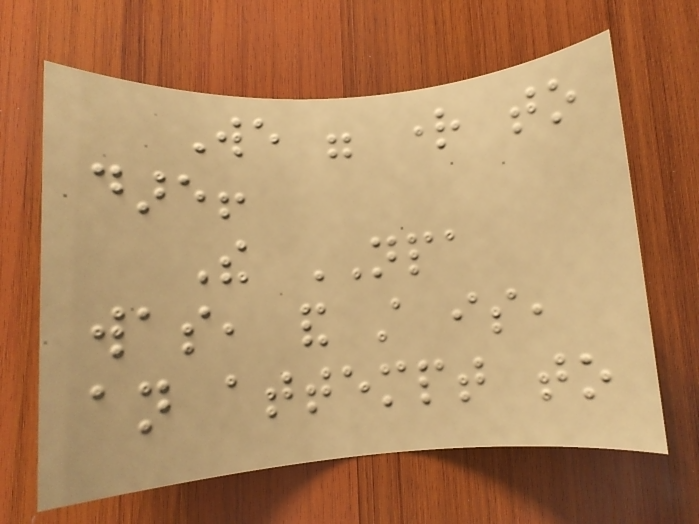We were right to
dare!
The NPA
was, and still is,
an attempt to
